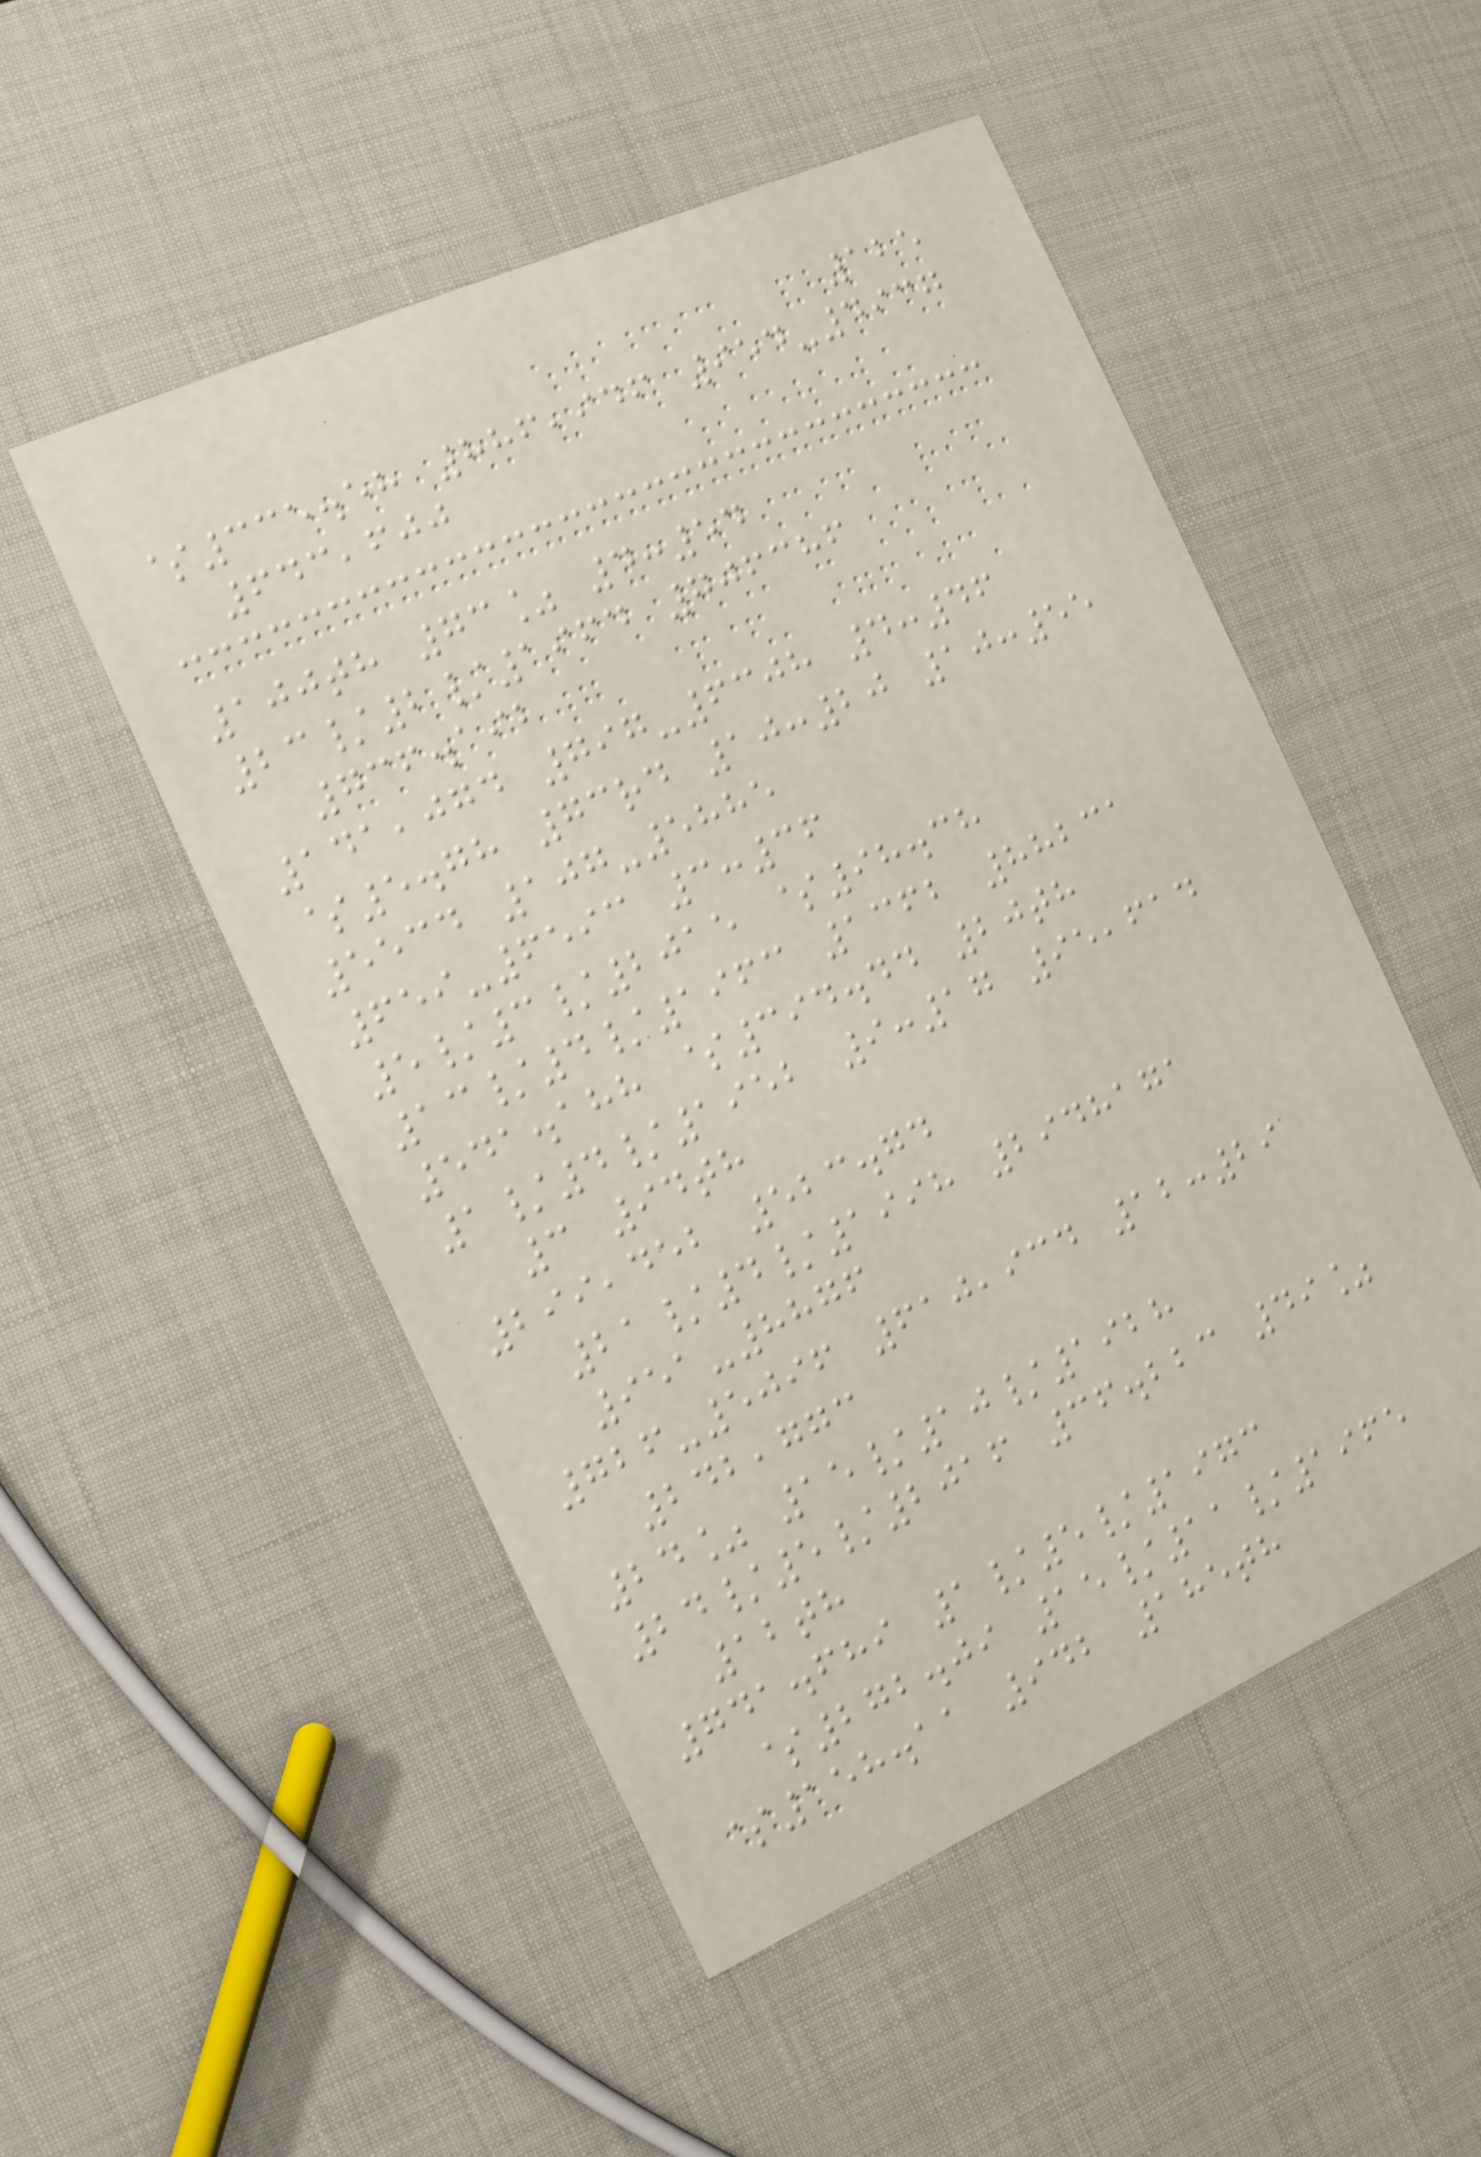125
$335.58 886,946 954-4937
643,600
100th 73% 4:54
23/2/1964 706386
736.192
141,074 797-6308 4:46
$5.78 73rd 10:20 10:55
5534 107-5885
659-6593 3:36
5/3/2015 $98.38
13/4/1963 1362 88231
541.188 $394.44 20th
1/4/1952 9:17 95,614
3 94th
299,452 523.74
21/4/1998 2948171
951-8876
726-5096 610,934 12:29
242,773
24% 15/10/1928
24/5/2016 36.223 49%
12th
741.689 1/5/1973
$272.09 15/11/1965
$158.11 942 185th
